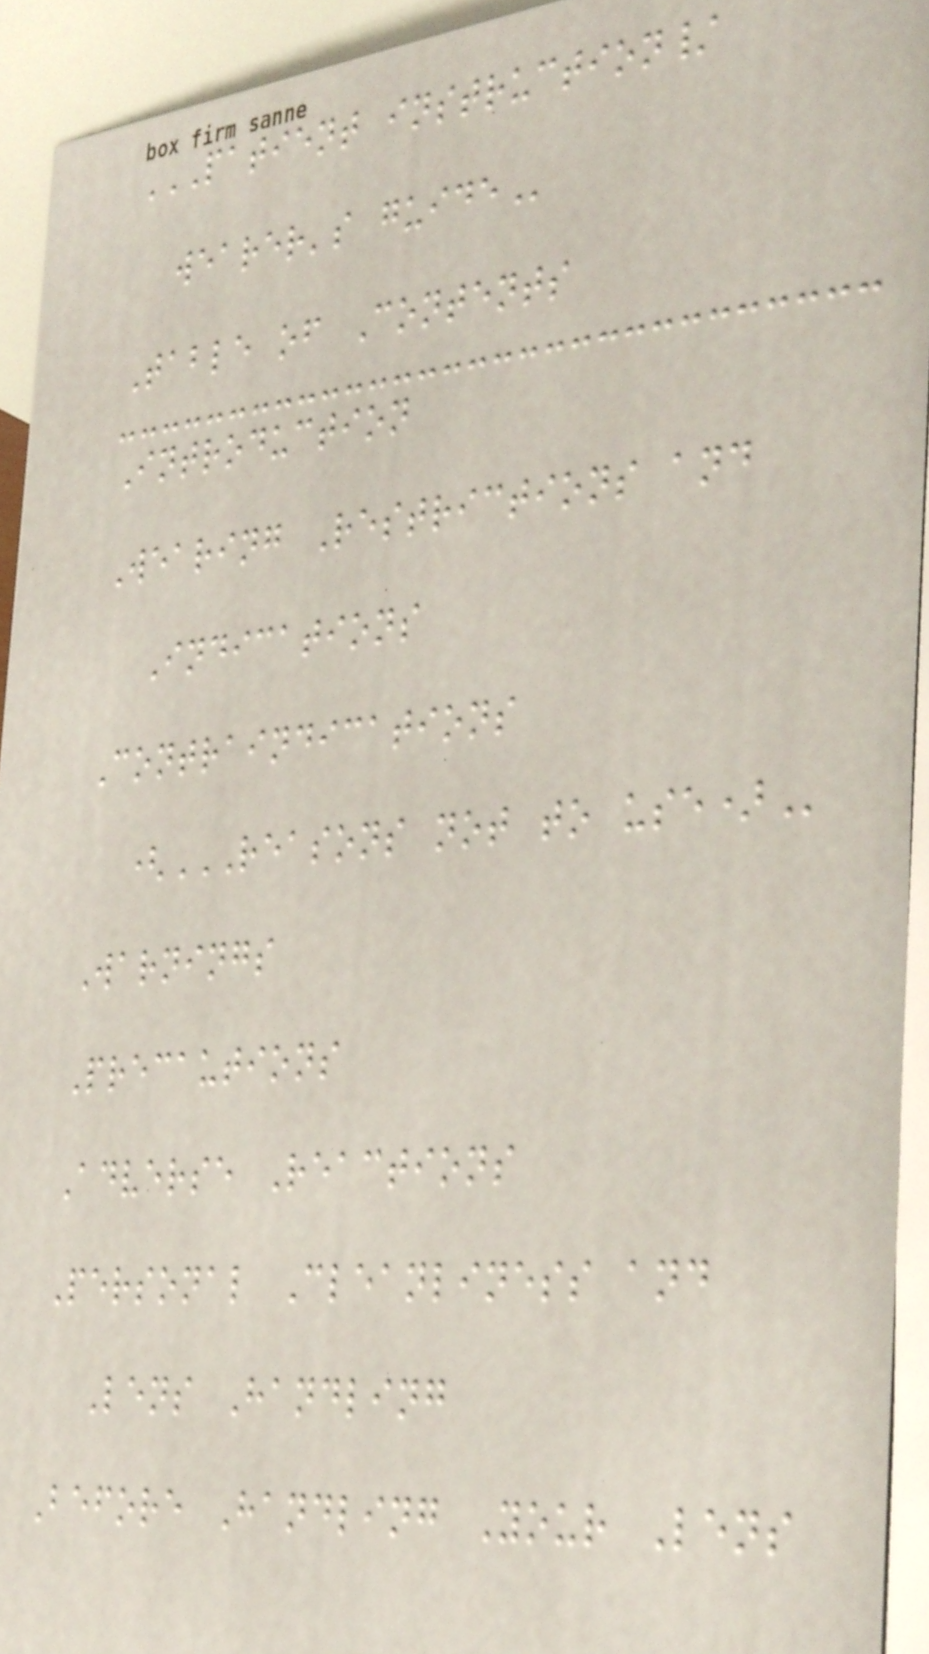PATIENT INSTRUCTION/
WEARER'S GUIDE
Table of Contents
Introduction
Wearing Restrictions and
Indications
Contraindications
(REASONS NOT TO USE)
Warnings
Precautions
Adverse Reactions
Personal Cleanliness and
Lens Handling
Before Handling Your Lens
